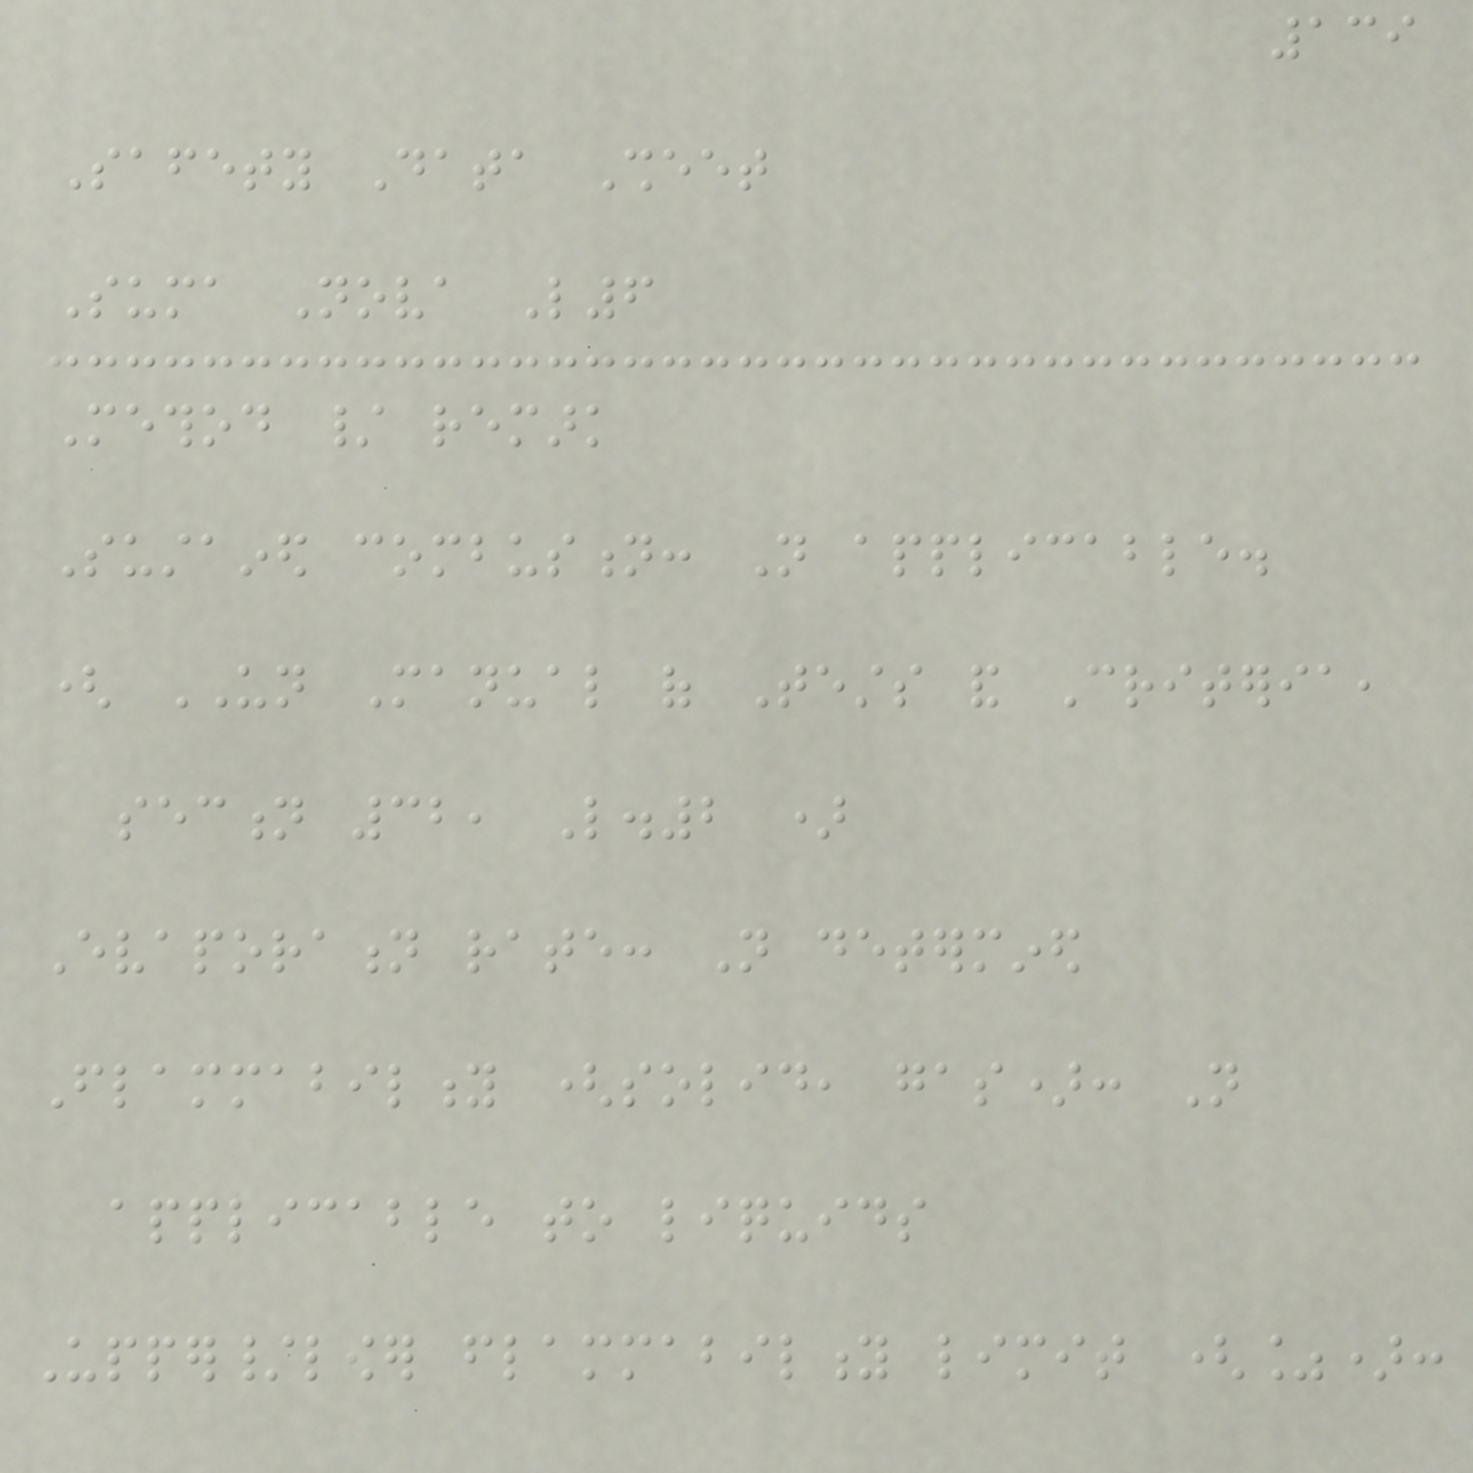139
Safety Data Sheet
Suma Nova L6
Method / remark
Sustained combustion: Not applicable.
( UN Manual of Tests and Criteria,
section 32, L.2 )
Evaporation rate: Not determined
Flammability (solid, gas): Not
applicable to liquids
Upper/lower flammability limit (%):
